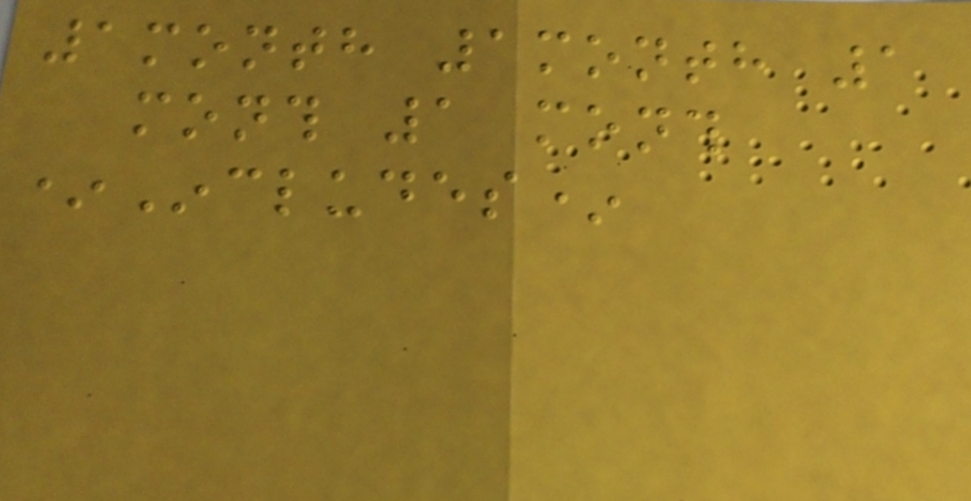1month 1month 1
month 1 month
*Includes*
